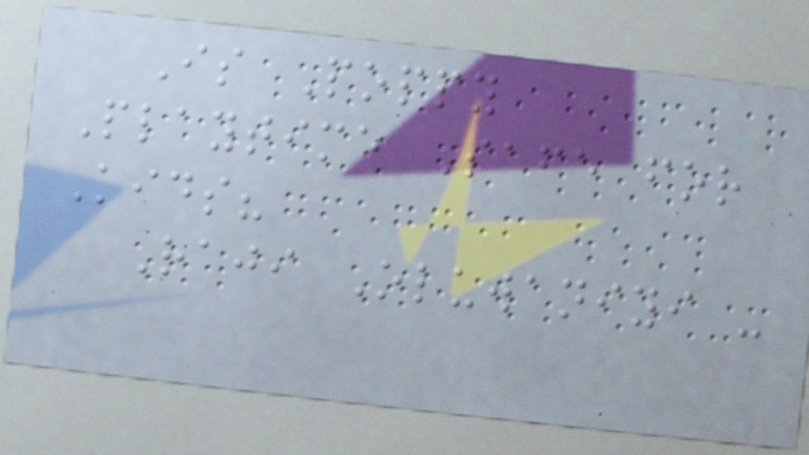Is Poppy
Playtime Safe for
Kids?
Raji Oluwaniyi -
